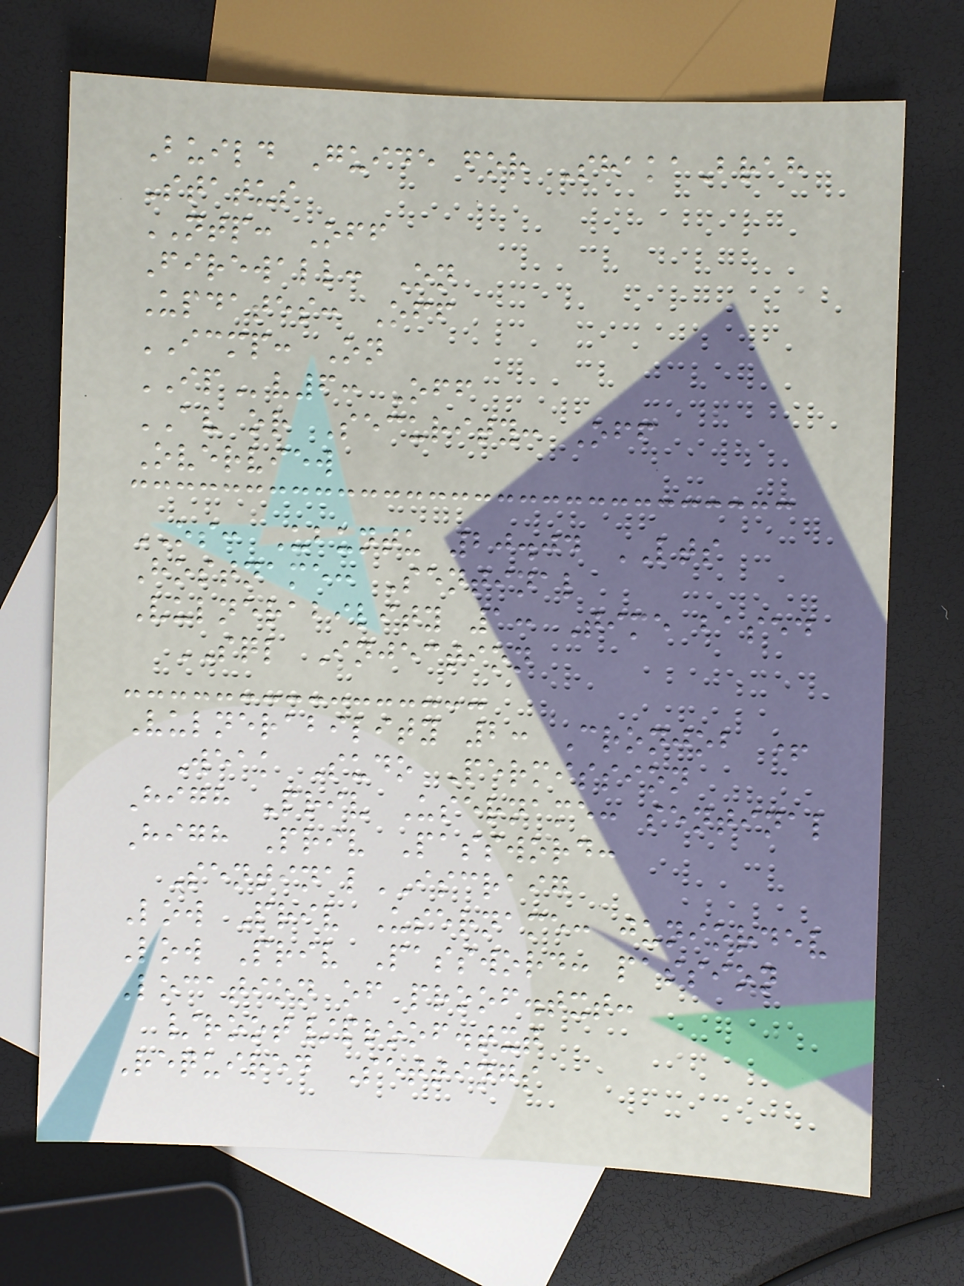Build Guide for ShakaBrah
Status
NTP: Off
Firewall: On
Updates: Off
ICMP: On
IPv6: Off
AV or Security: Off
Overview
OS: Ubuntu 20.04 LTS
Hostname: Sentinal
Vulnerability 1: Time based
SQL Injection
Vulnerability 2: Cronjob +
Weak Sudo Permission
High Priv Username: sentinal
High Priv Password:
SentinalISCRAIG
Low Priv Username: juniordev
Low Priv Password: passion
Location of proof.txt:
/root/proof.txt
Required Settings
